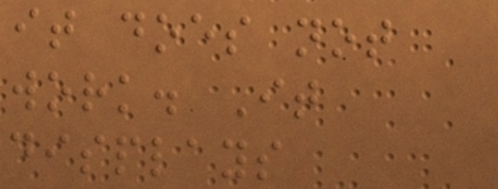it does not
work. It
displays
